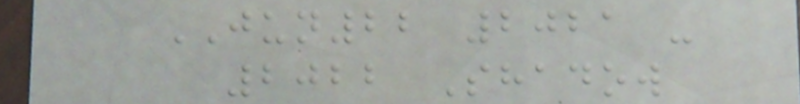JUN22 2021 -
2022 Shadow
